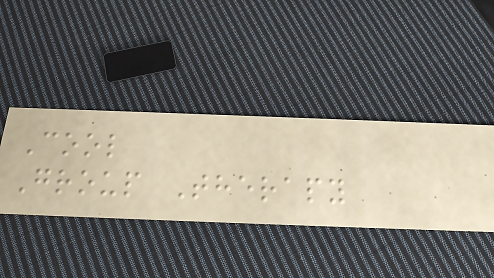Cool
Group Therapy
